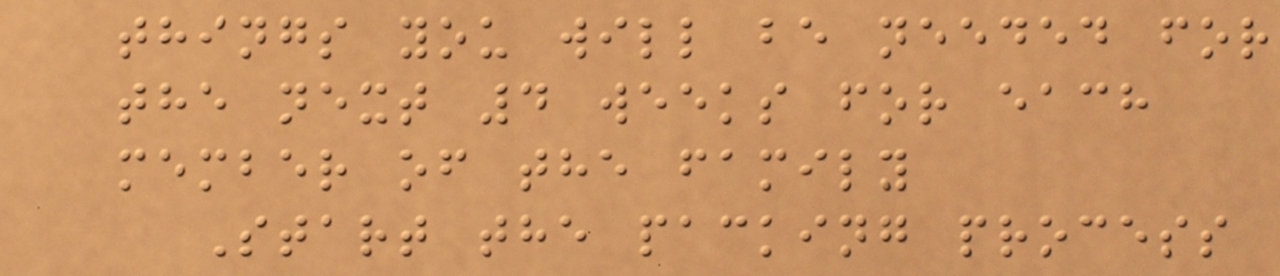things you will be needed for
the next 4 weeks for each
member of the family
Start the packing process
